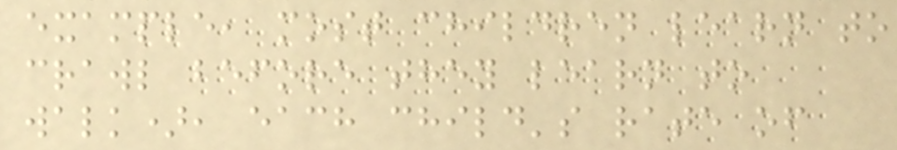example, most children learn to
crawl before they learn to
walk), each child's rate of
